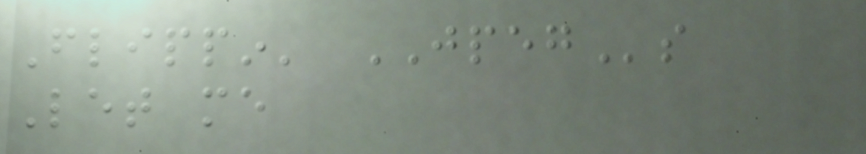Flippin' JPEGs
Let me
